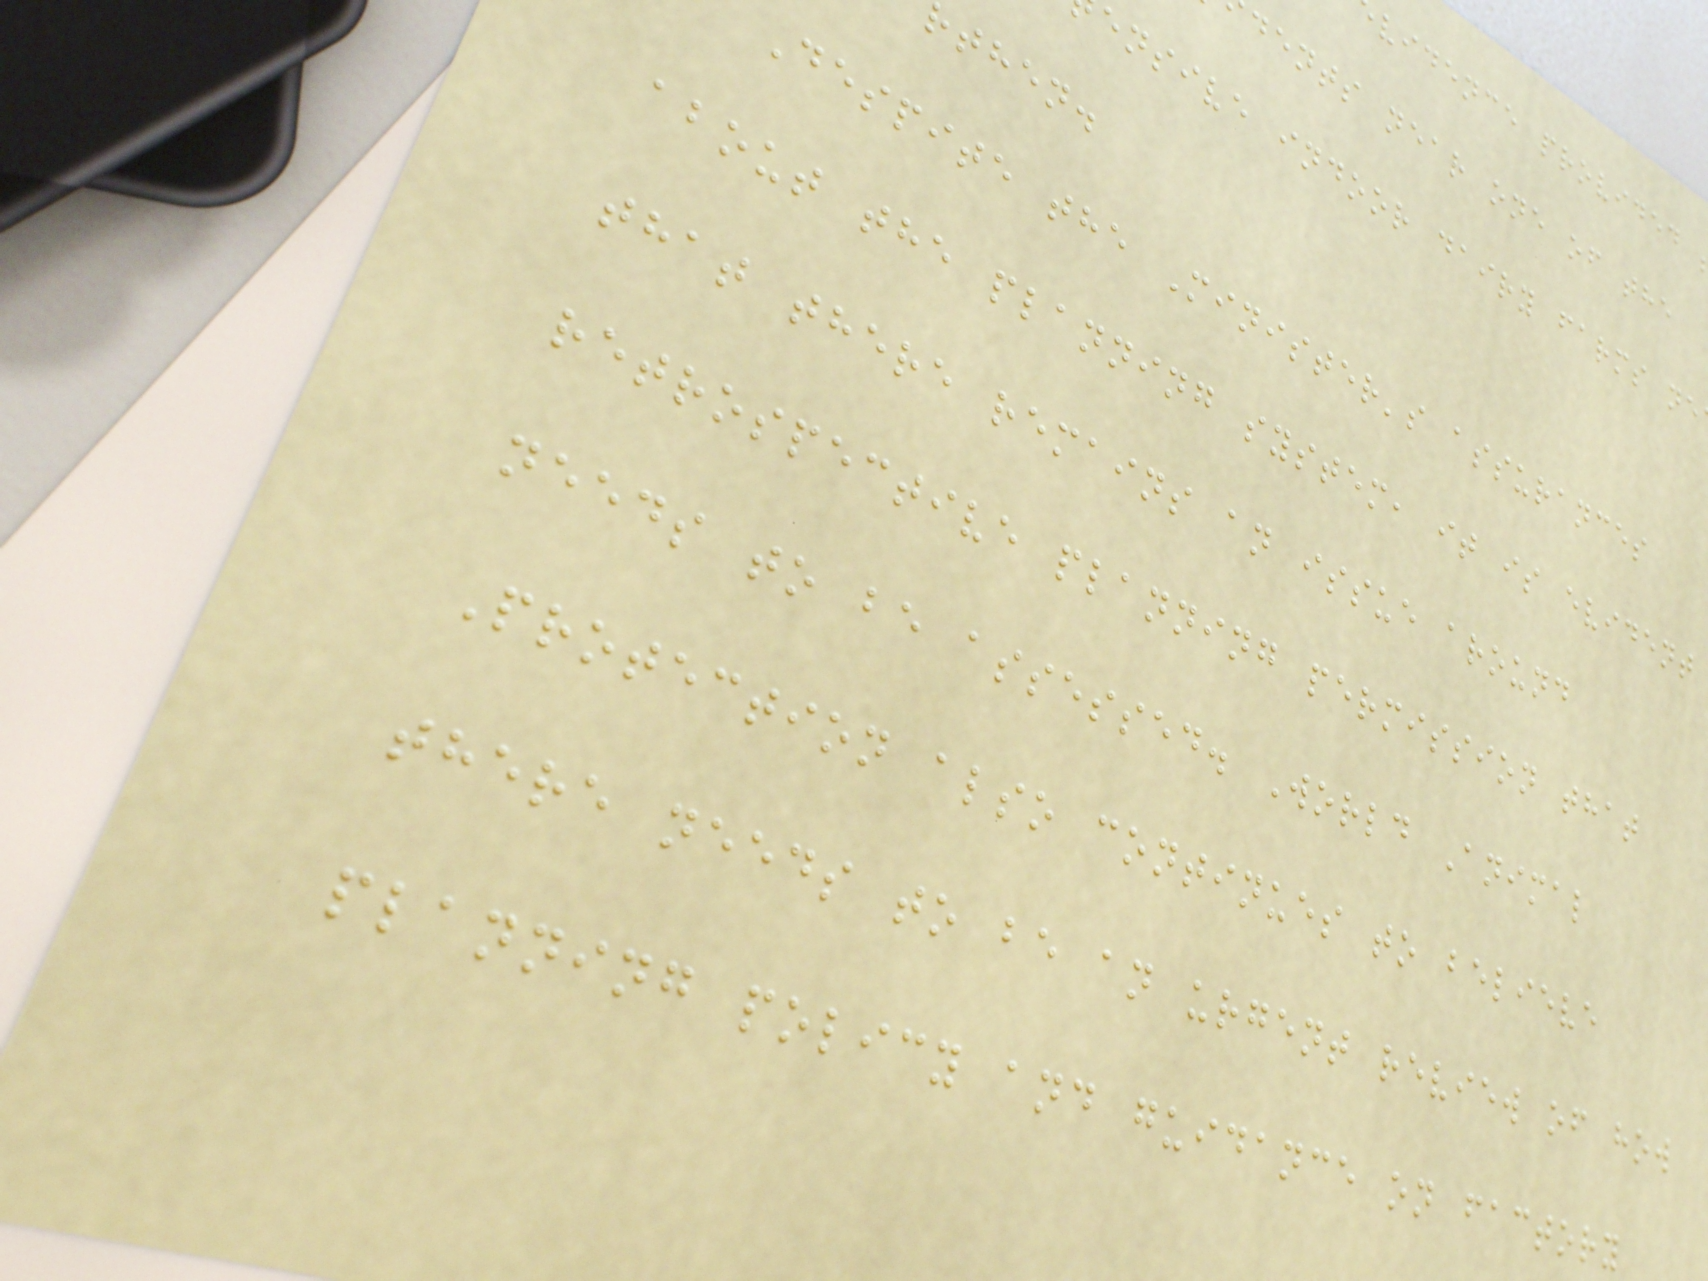vidence provided
dents near one of the
ensive indoor dairy farms ne
rthen.
Despite the Minister's assurances
about the planning system, it is evident
that there remains an issue around
retrospective planning permission that
needs to be assessed. World Animal
Protection also continues to believe
there needs to be an urgent review of how
planning policy and guidance on factory
